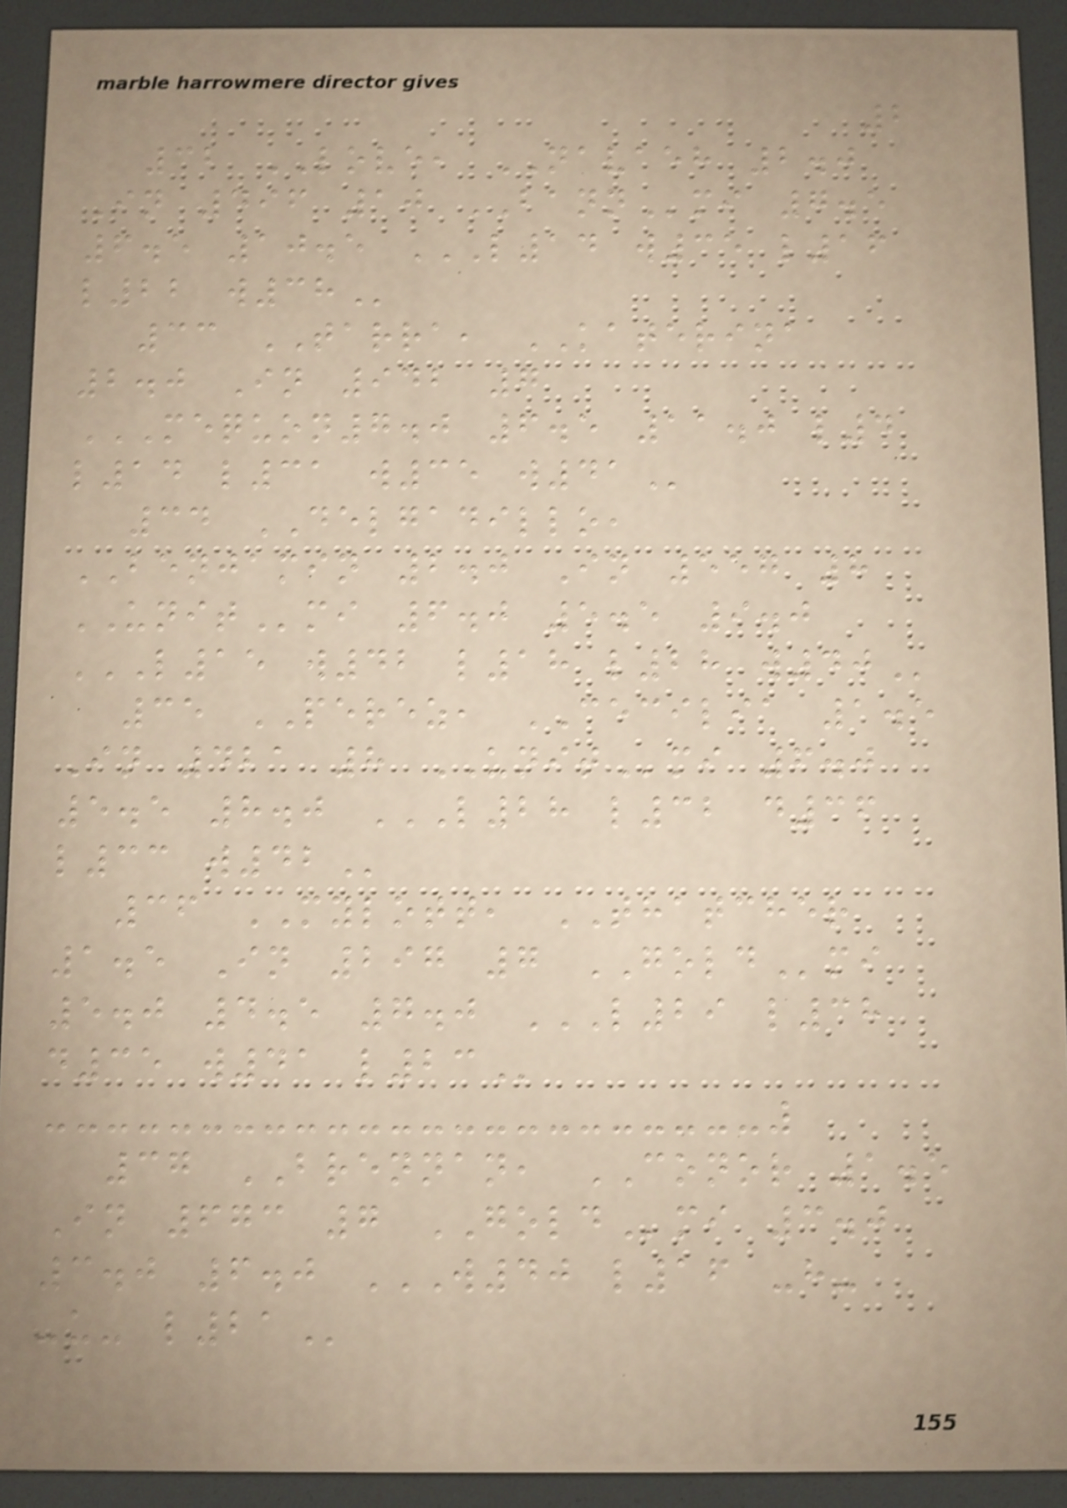2
32 LOVE, NAVAEH 2.0
In 496 10 BANNmi 7.5
6.5 10.5 L14 W35 L16
L22 W38
33 TARRA, KATERINA
2.0 In 942 7
MEQUON7.0 6.5 11.0 L4
L14 L31 W35 W41
34 DELGADILLO,
BENJAMIN 2.0 In 557 8
UNITmi 6.0 5.5 9.0
L15 W42 L18 L28 W40
35 PEREZ, CECILIA 1.5
In 421 8 UNITmi 6.0
5.5 8.0 L28 L32 D36
L33 W42
36 MYLOTT, THATCHER
1.5 In 297 7 GOLDmi
5.0 4.5 7.0 L29 L38
D35 W41 L23
37 BRENNAN, CONOR 1.5
In 673 7 GOLDmi 3.0
3.0 6.0 W40 L16 -H-
-U- L21
